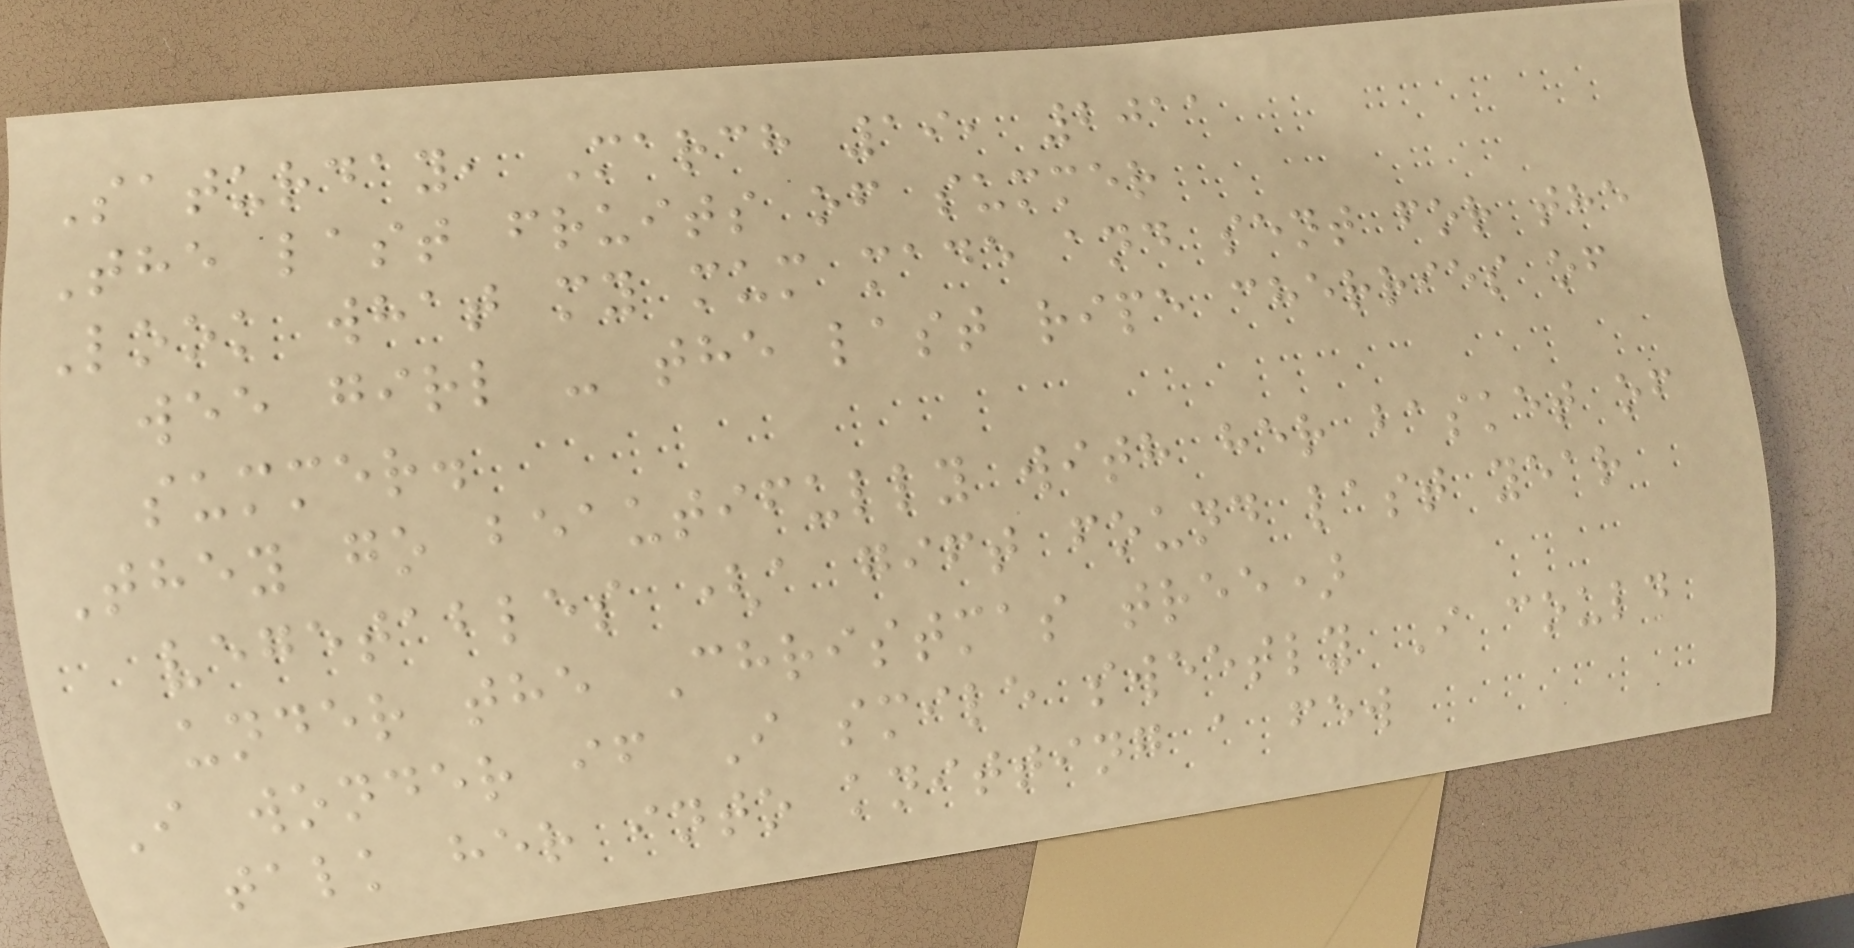Saturday, March 19, 2011
The last fruits of summer
Look what my mum made and sent for the
wee girl - the last ripe cherries of
summer.
They go beautifully with her basket of
vegetables (a gift found last year
under the Christmas tree)
I wonder if I smile sweetly I could
talk her into knitting a few
